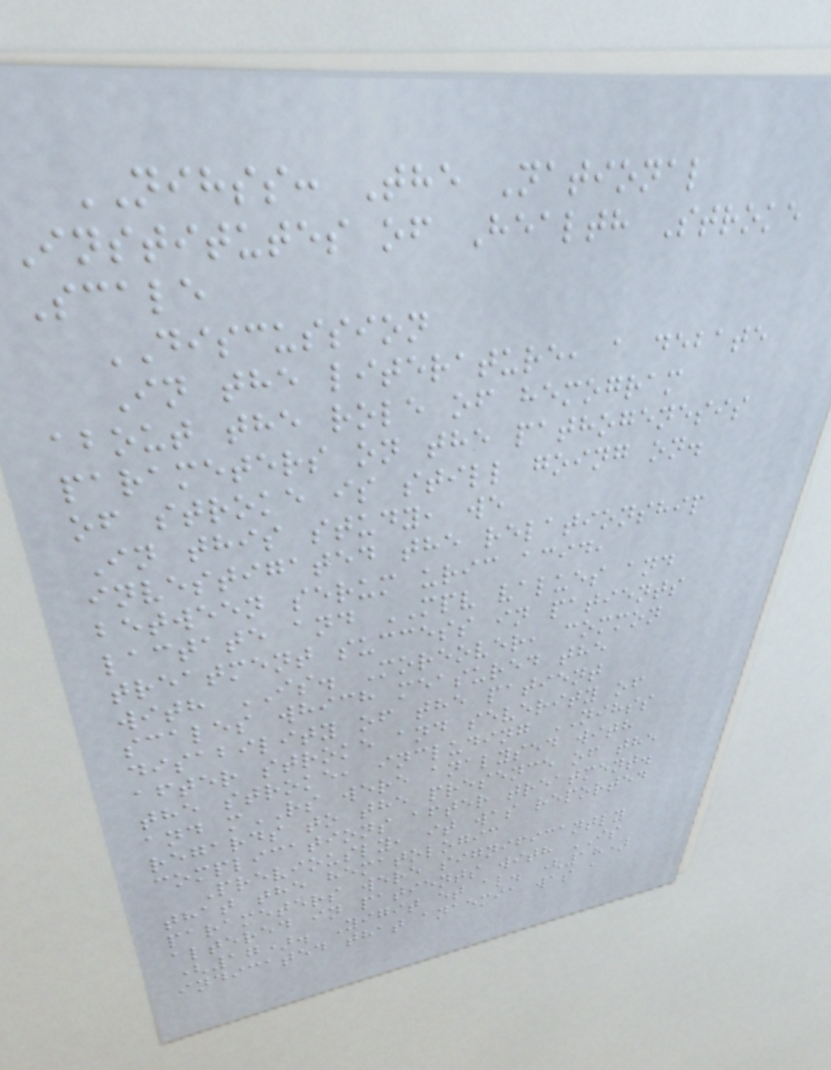NIHSS: The National
Institutes of Health Stroke
Scale
DISCUSSION
In the literature, a debate
about the role of hemogram
parameters on the pathogenesis
of stroke is still going on.
In this study, we
investigated the relationship
between serum uric acid,
lactate and MPV values and
treatment success in patients
with IS. Moreover, common
scales which measured the
disability of the patient
after stroke and severity of
the stroke, including NIHSS
and mRS were analysed with
regards to the presence of the
complications after treatment.
Previously, it was reported
that the hematologic
parameters were significantly
altered in patients with IS
(17). Yigit et al. (18)
indicated that anaemia was a
